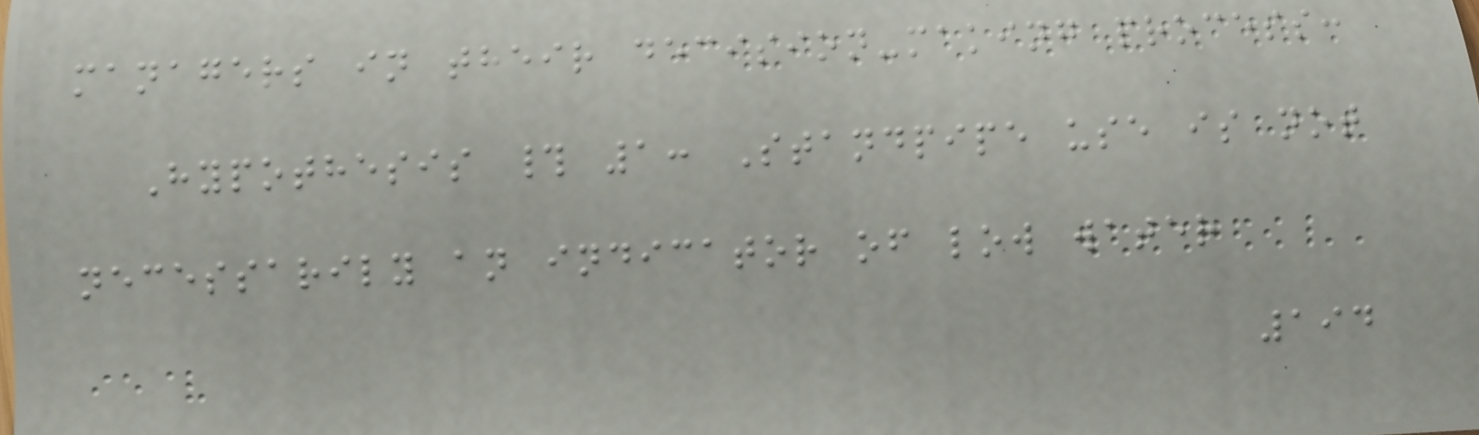managers in their decision-making process:
Hypothesis # 1: Standpipe use is not
necessarily an indicator of low water
194
